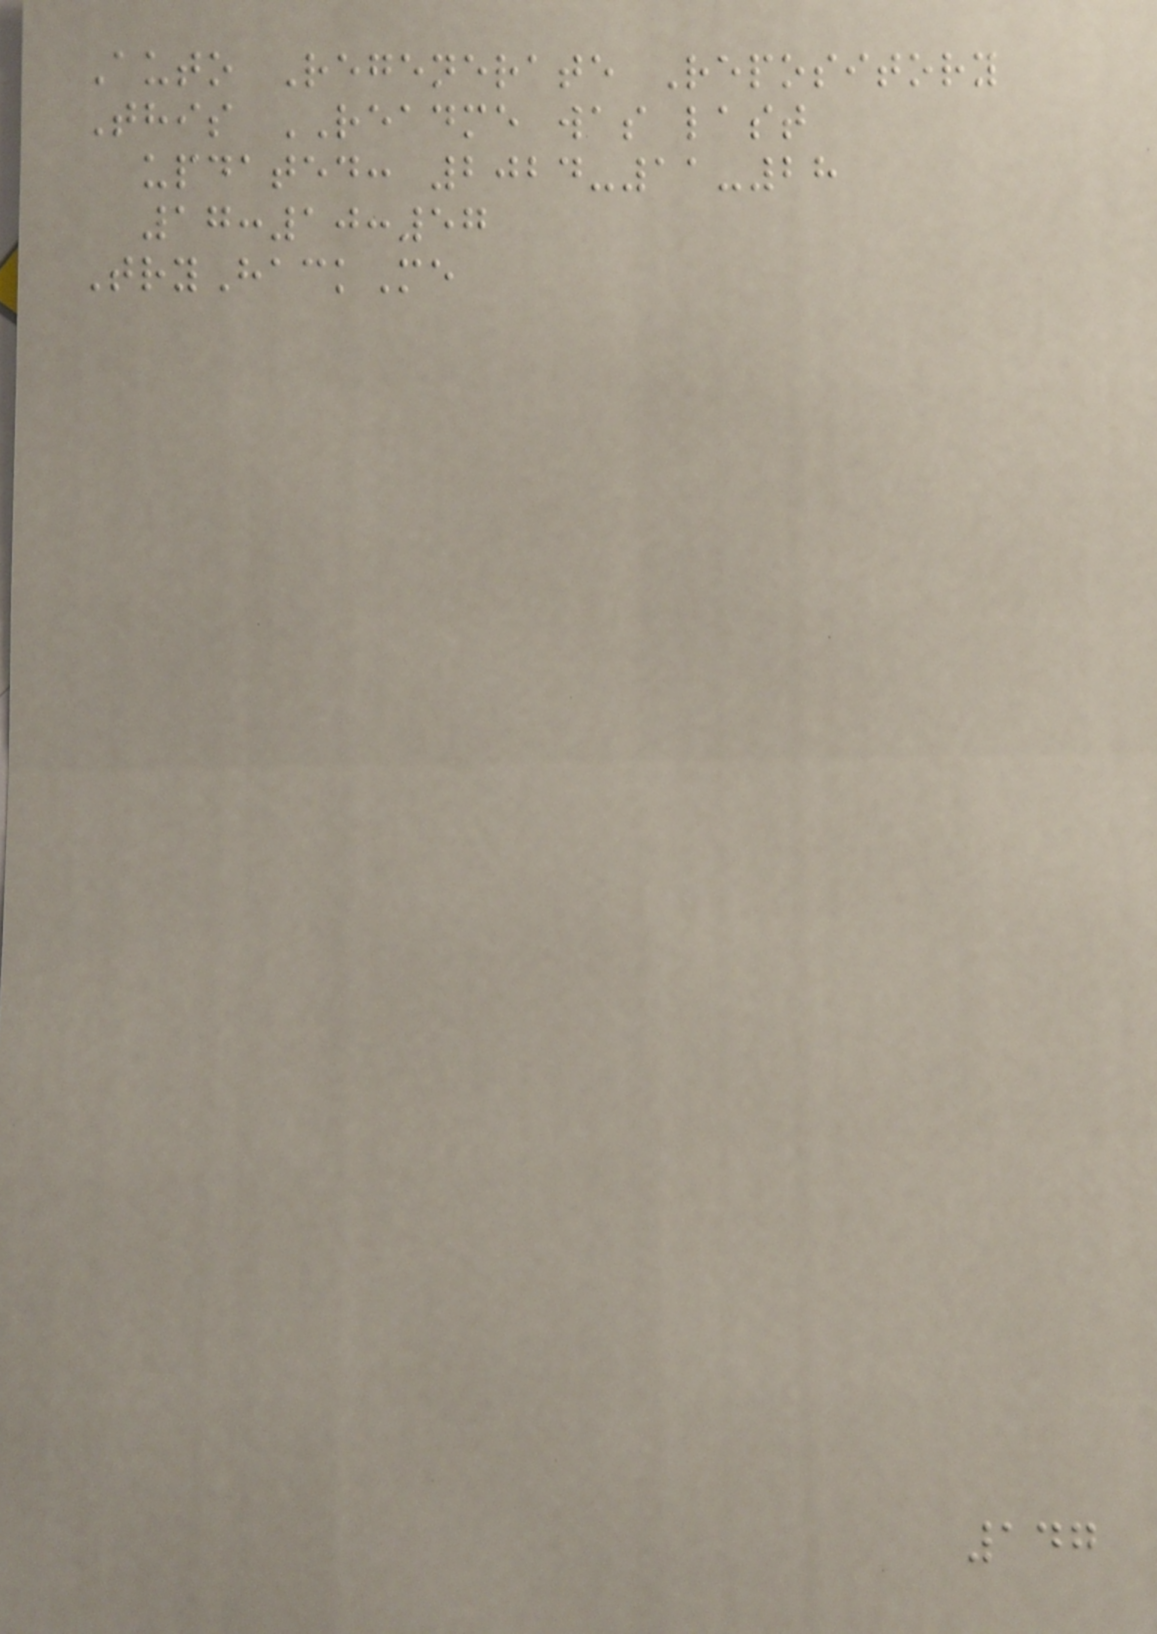Auto Regenerate Repository
This README was last
updated: 2024-11-28
17:10:57
TryHackMe
147
